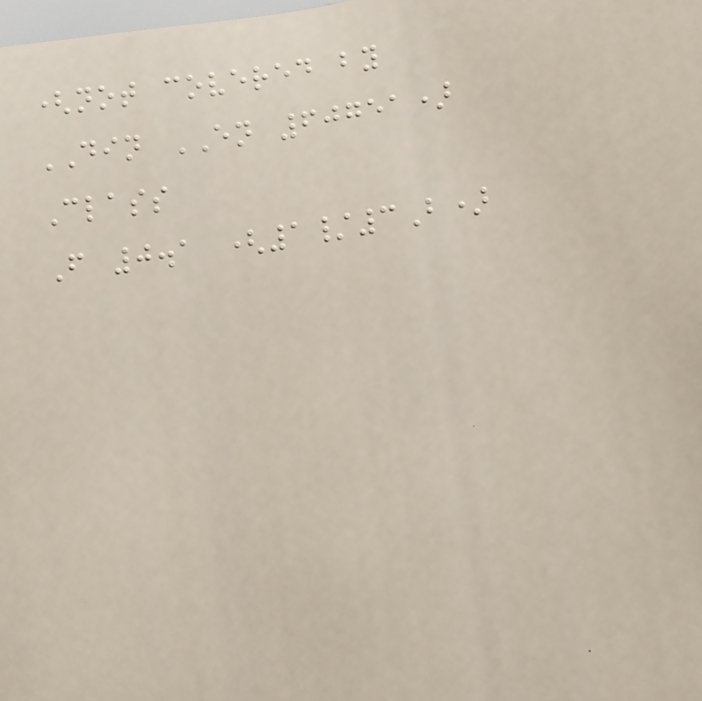(not covered by
DIN EN 60751)
Class
F 0.1 (1/3B)
